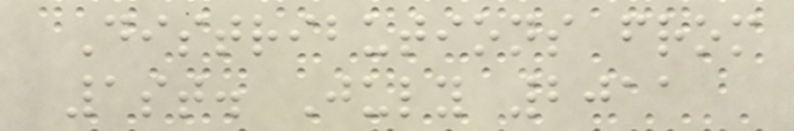Distributions from
1st. July 2011
